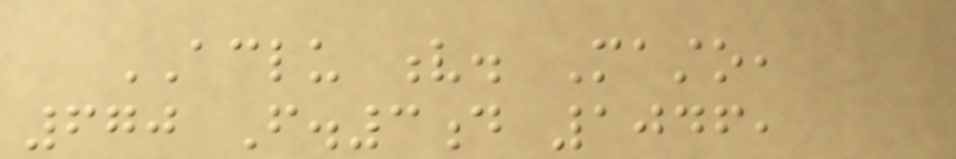ACLU v. Masto,
670 F.3d 1046,
